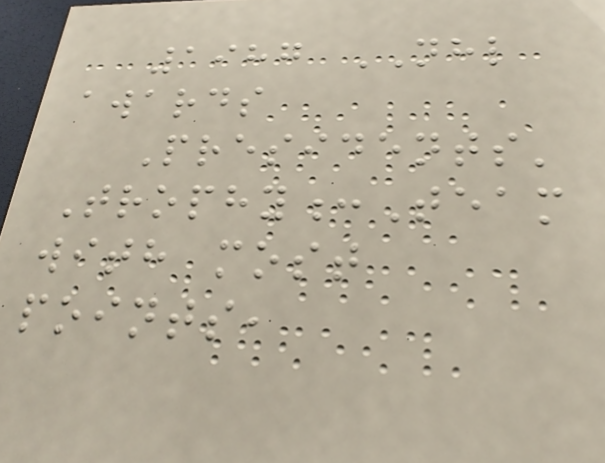1987 NHL
awards
Presidents'
Trophy:Team
with most
points,
